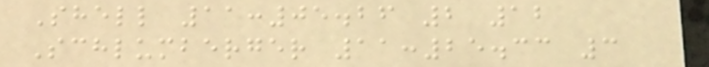Shell 11:05.26 2 12
Schlumberger 11:25.33 3
